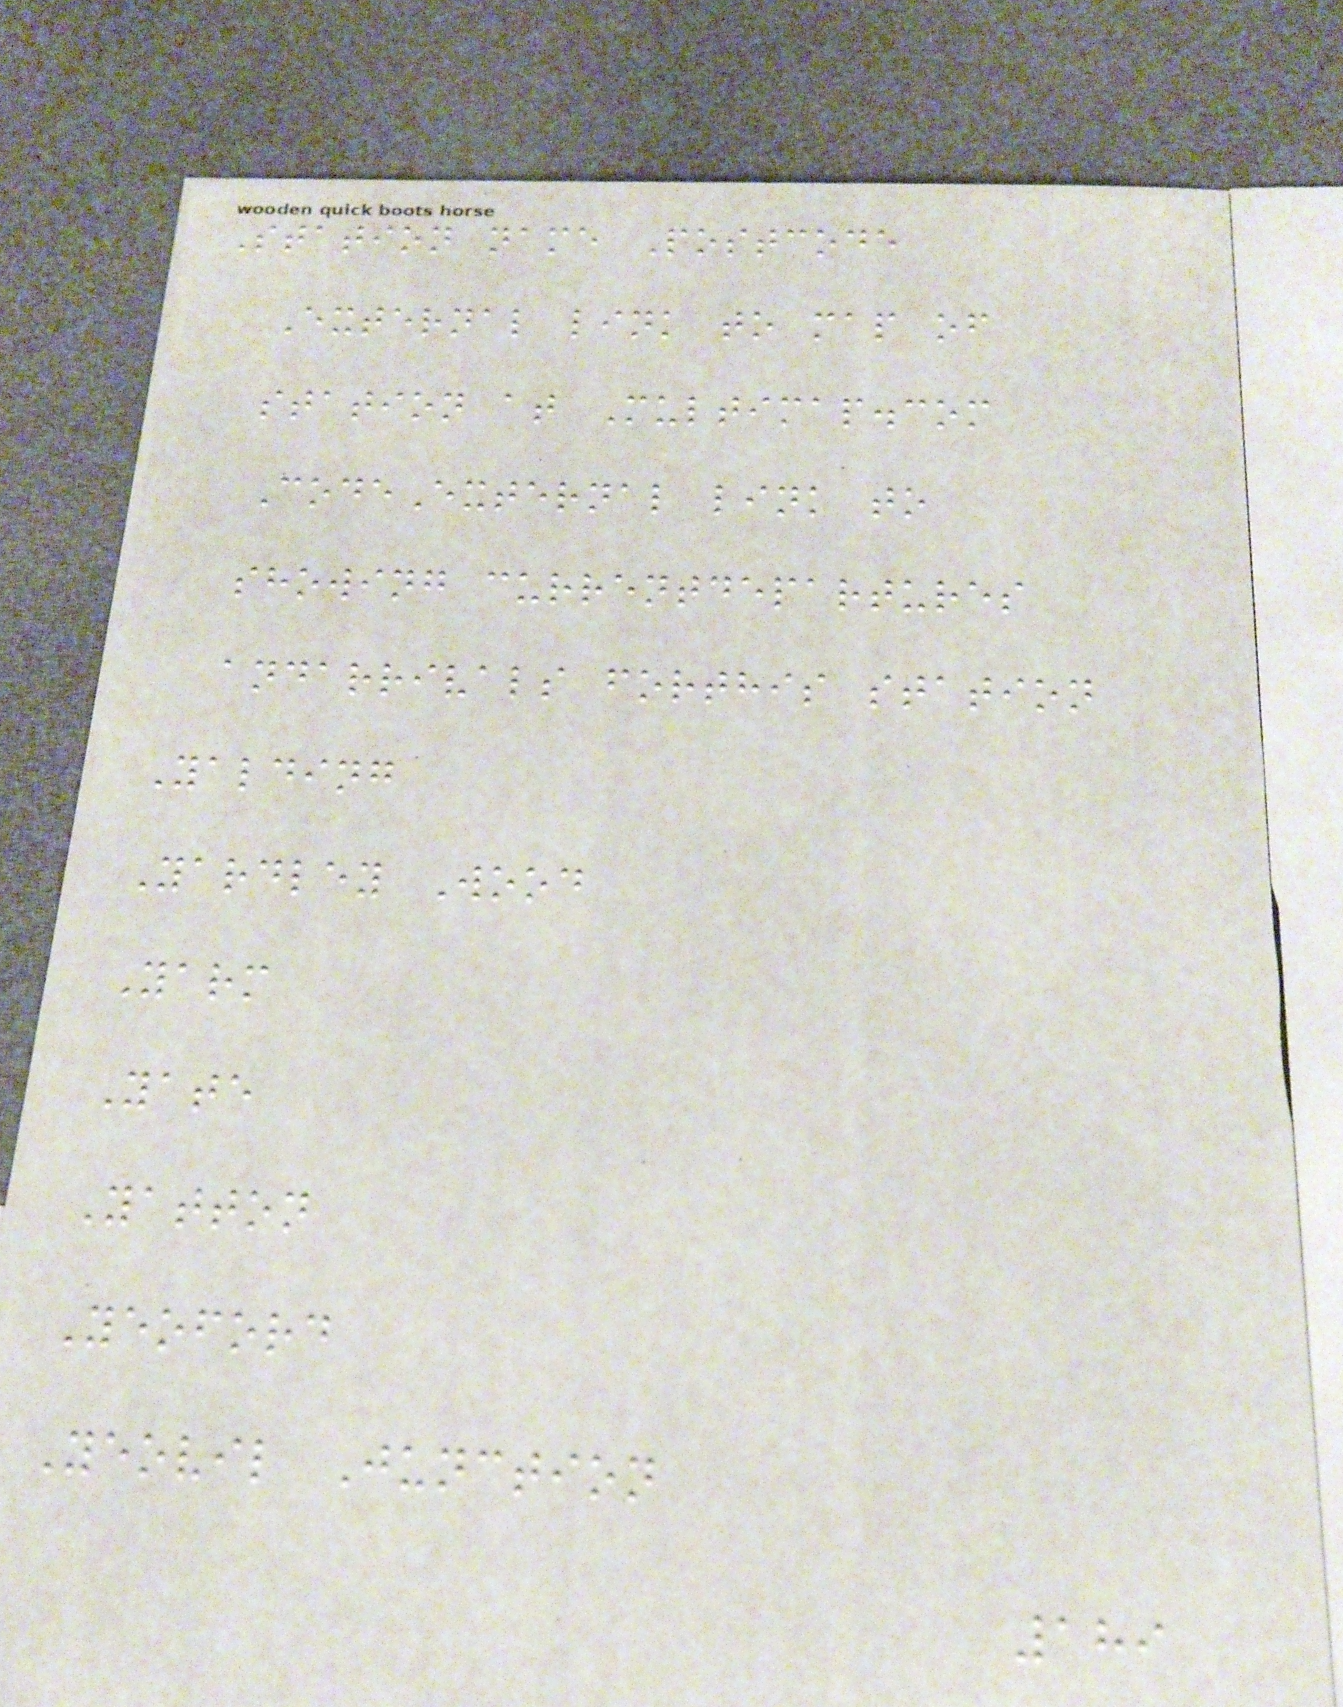Station name Postcode
External link to map of
station at Multimap.com
CodeExternal link to
showing currentdepartures
andarrivals forthis station
Yalding
Yardley Wood
Yarm
Yate
Yatton
Yeoford
Yeovil Junction
189
